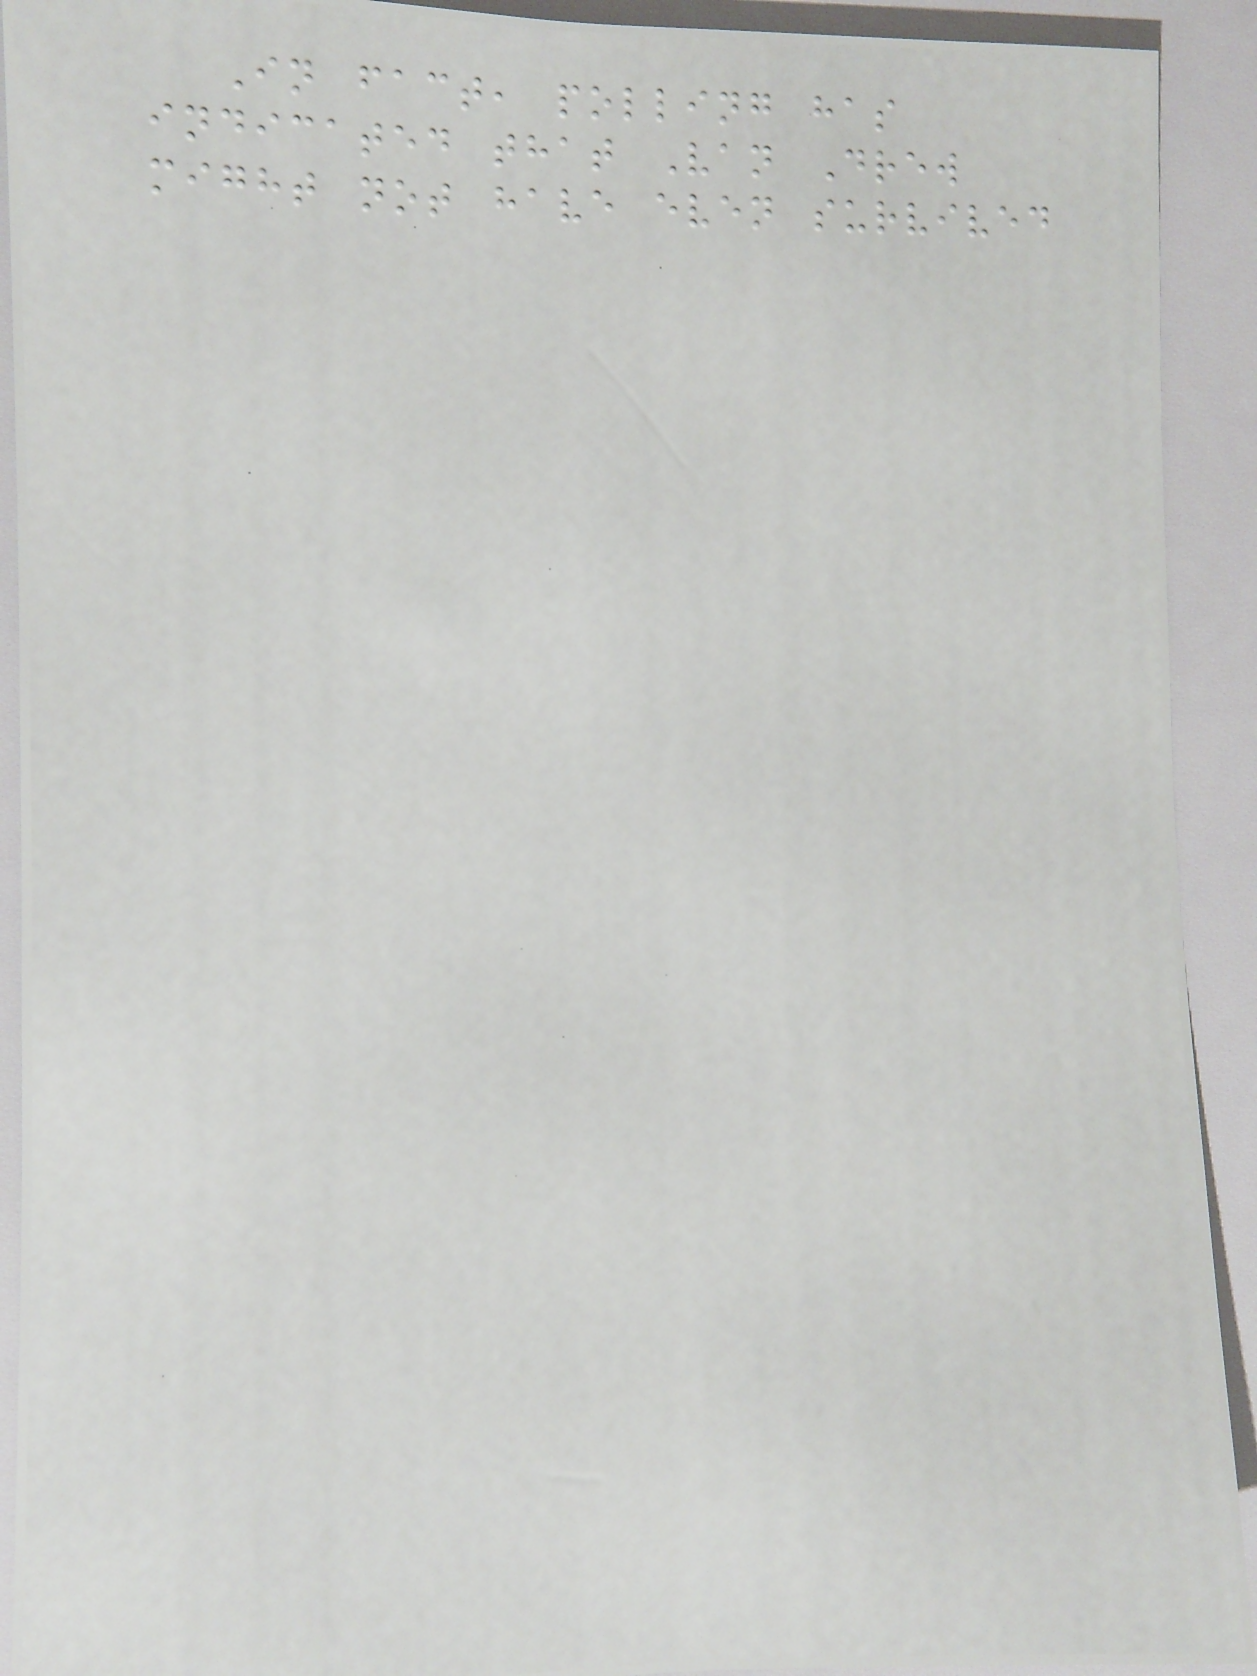In fact, polling has
indicated that Van Drew
might not have even survived
